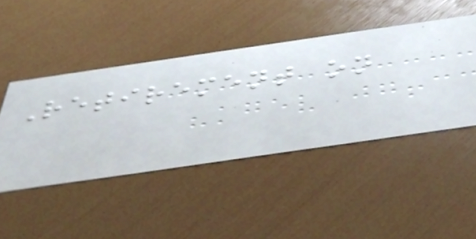Retirement on
